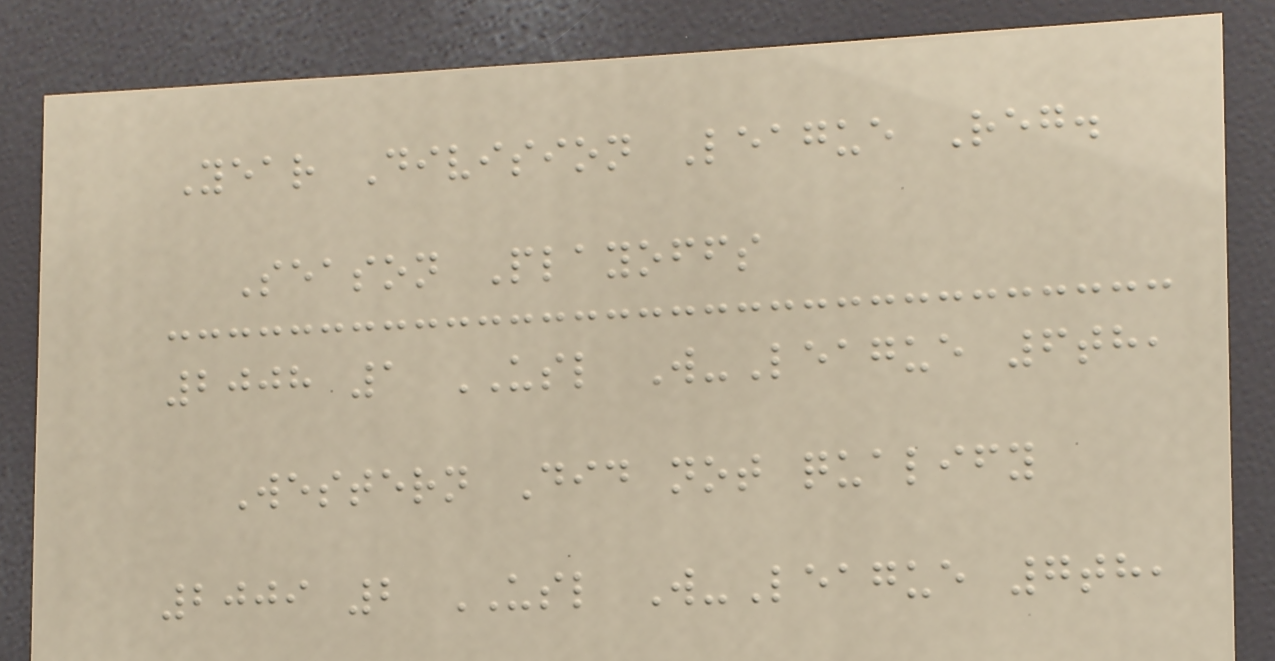Year Division League Reg.
Season Playoffs
2008 1 USL W-League 6th,
Western Did not qualify
2009 2 USL W-League 7th,
